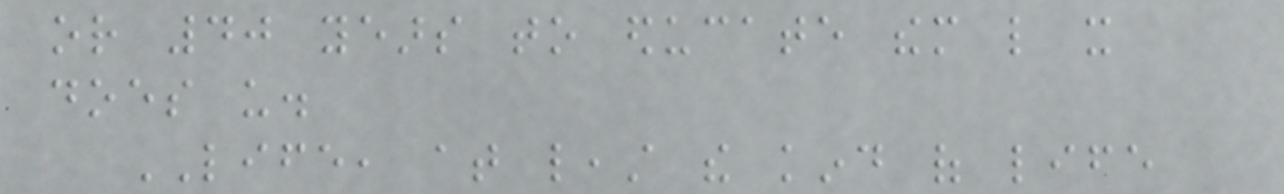or 40 years to educate them like it
does us.
LIFE, at least the kind of life
